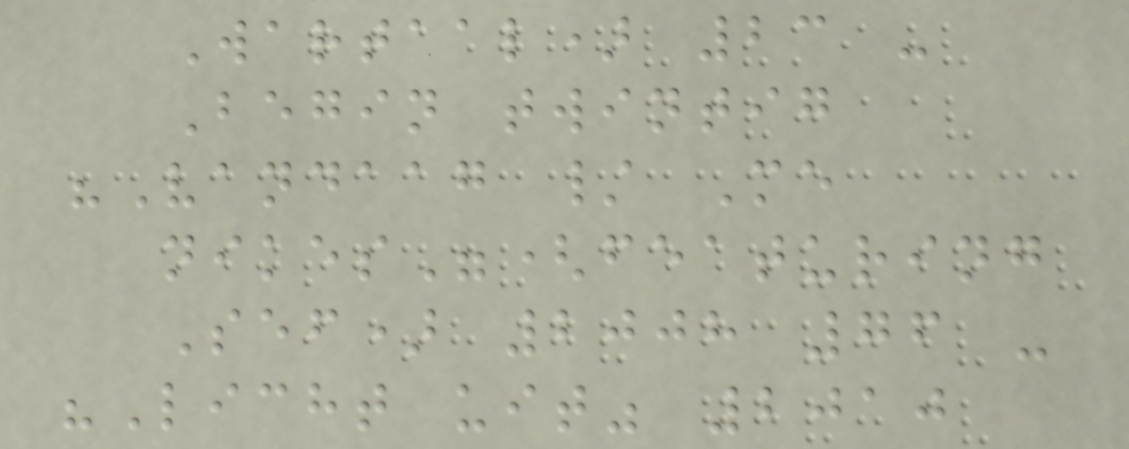Wartaal) 23 -
Begin twintig
"Vandaag / Me
nikes"(featuring
Sef) 2008 76 -
"Licht uit" 2010
